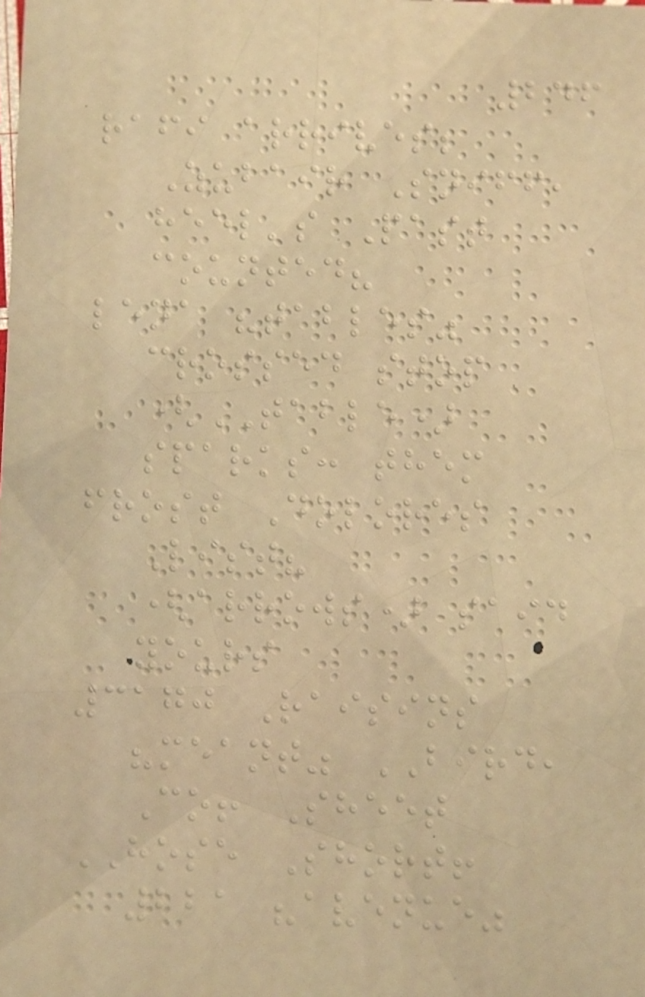246
rafi arrives;
Zubair Sniff,
heel's Past
counted?
lena "tables"
crossed stop
(TABLE)
sparks: them
frost Dolores
List?
(arrows) said
yours
3170 Raisins
"meant" BIRD,
Co! Sheet
HOSE Short!
221 "avenue"
